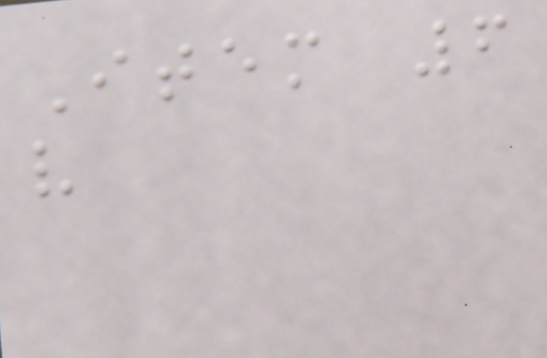Item 6
v
